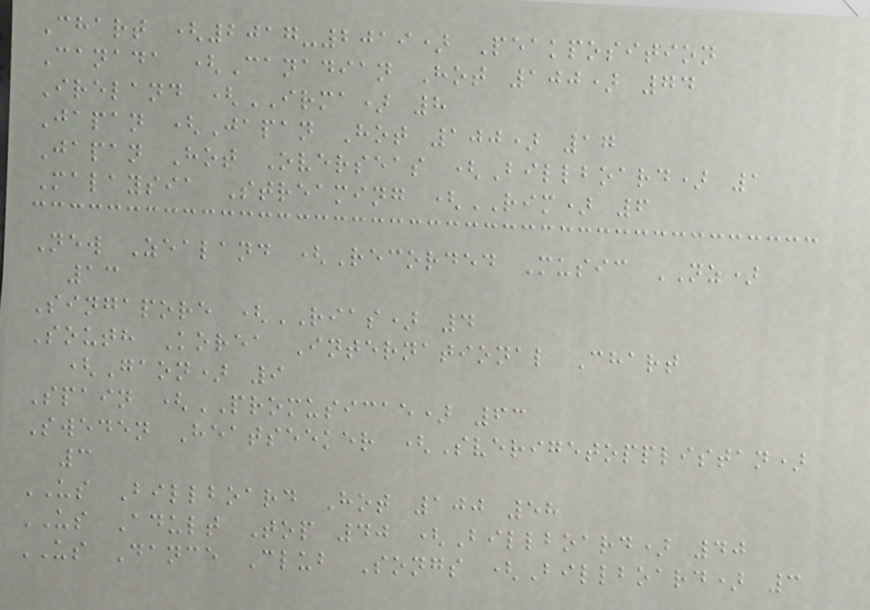Chart (2017-2019) Peakposition
Canada (Canadian Hot 100) 74
Ireland (IRMA) 8
Japan (Japan Hot 100) 17
Japan Hot Overseas (Billboard) 1
Malaysia Streaming (RIM) 6
New Zealand (Recorded Music NZ)
13
Singapore (RIAS) 4
South Korea International Chart
(Gaon) 9
Spain (PROMUSICAE) 63
Sweden Heatseeker (Sverigetopplistan)
3
US Billboard Hot 100 58
US Adult Top 40 (Billboard) 40
US Dance Club Songs (Billboard) 3
